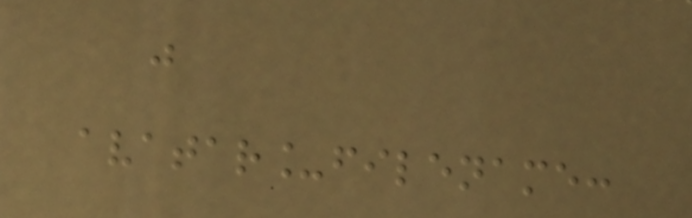"
avatar_filename:
